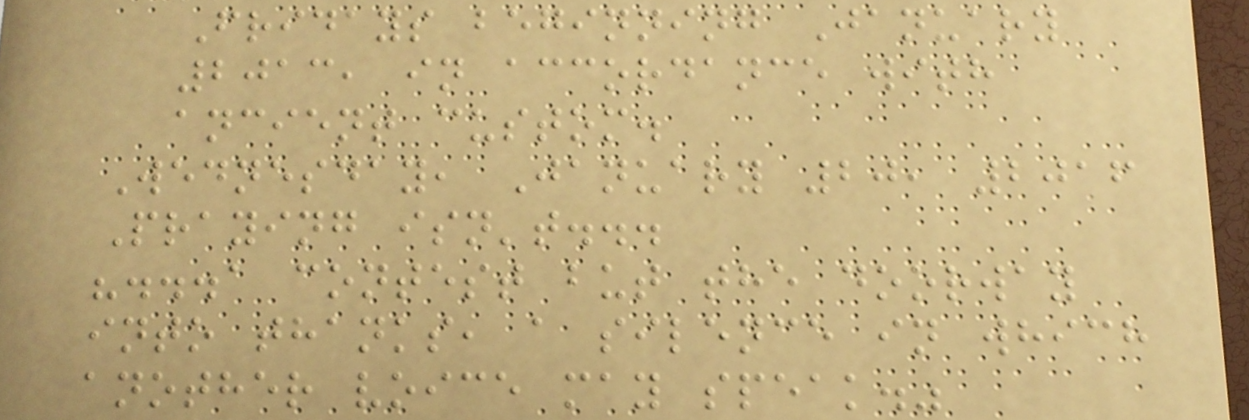Fridays beginning January
2013, in accordance with
ancient custom.
Wednesday, January 20, 2016
Praying isn't...
"...a contest but the doorway
into thanks, a silence in which
another voice may speak."
